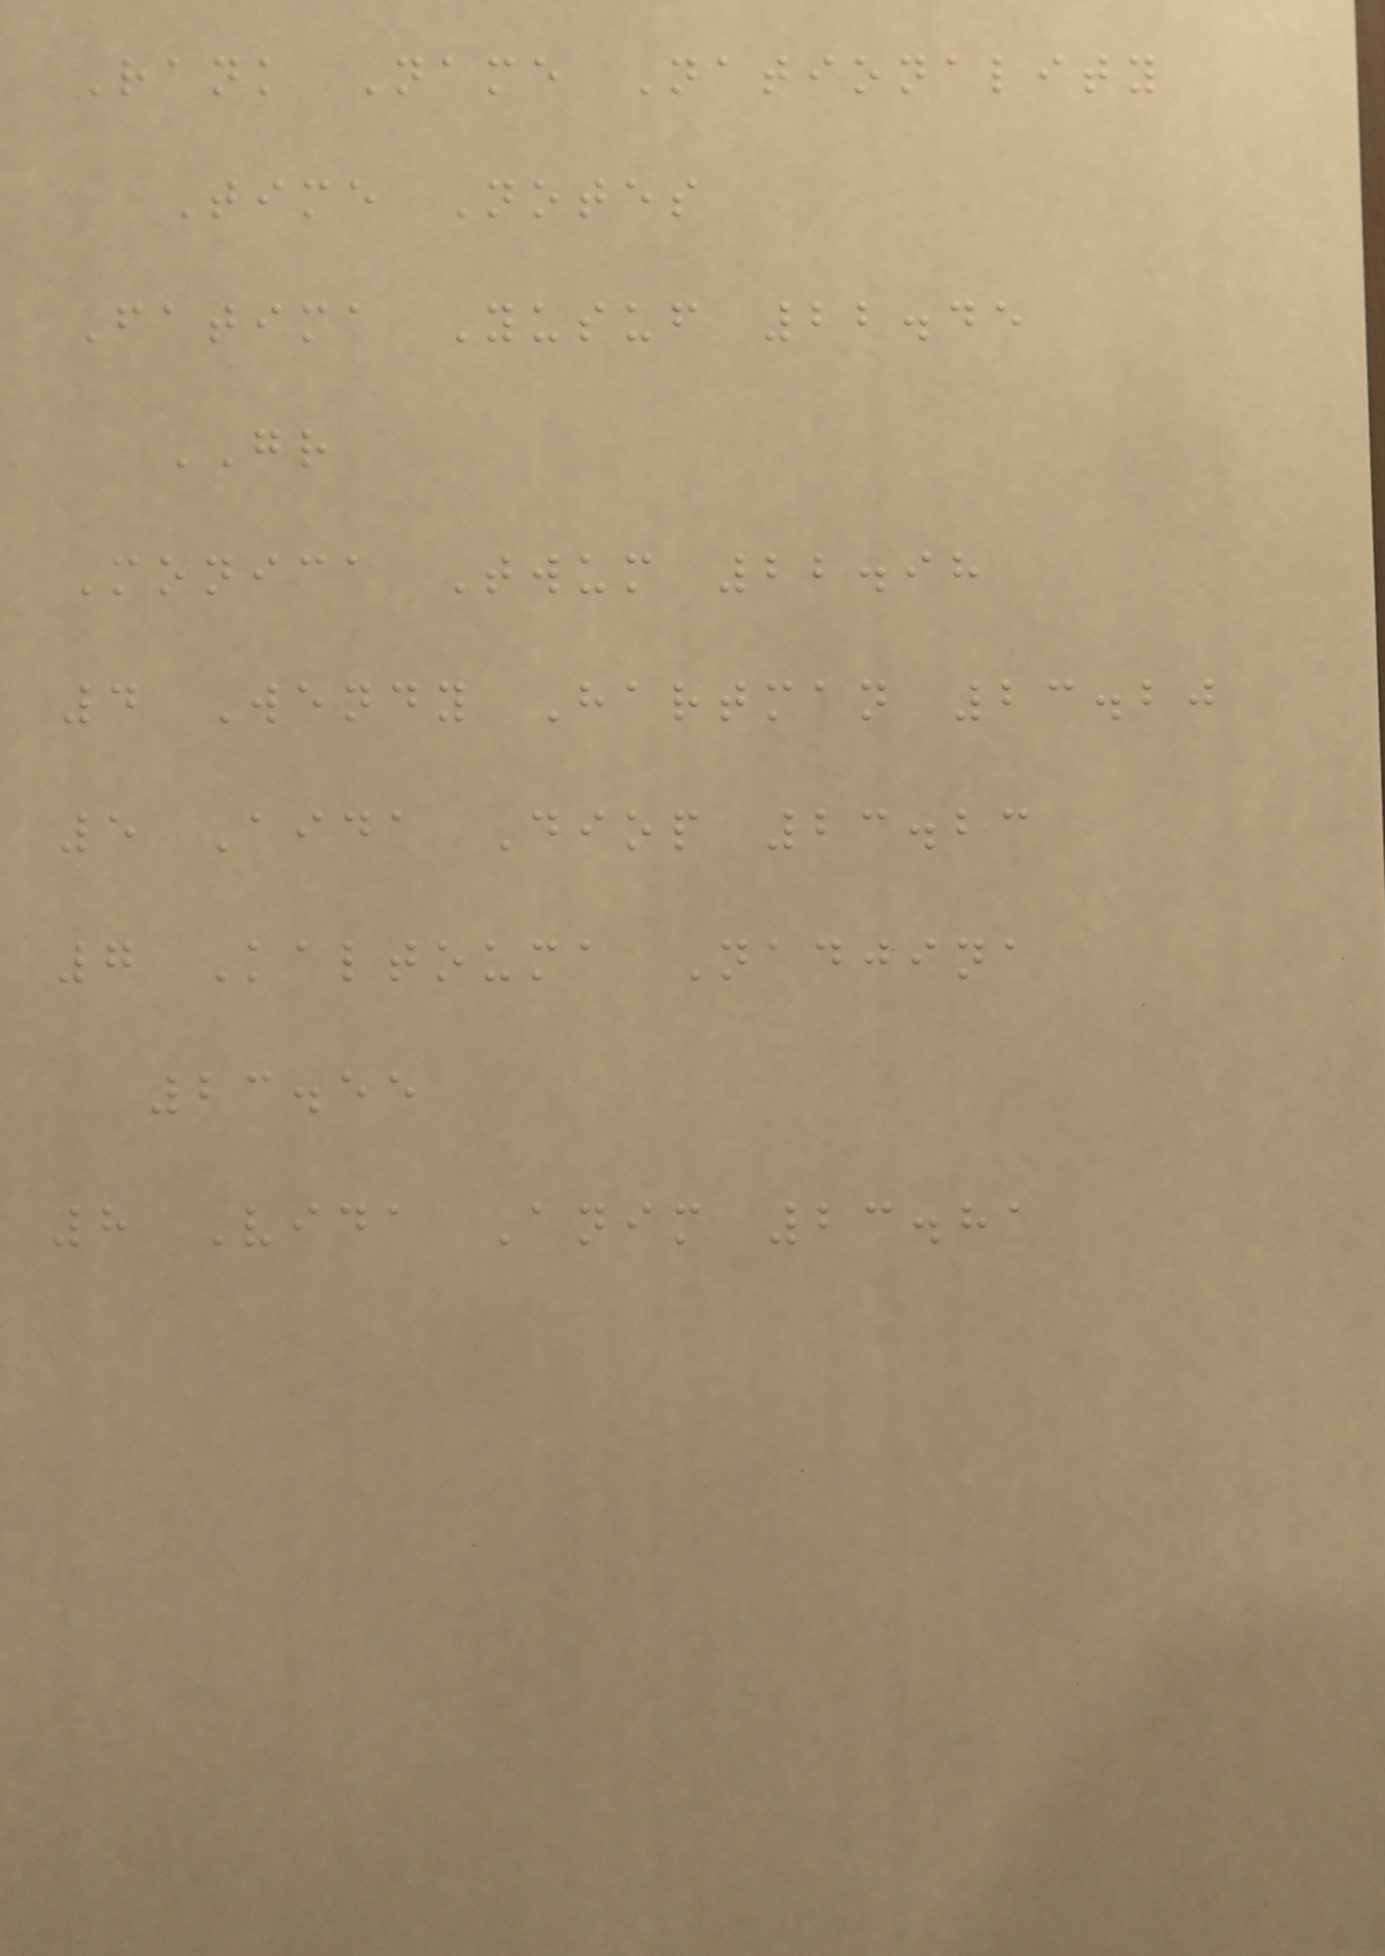Rank Name Nationality
Time Notes
Fatima Yusuf 22.45
GR
Monica Twum 22.98
4 Wendy Hartman 23.20
5 Aida Diop 23.23
7 Kaltouma Nadjina
23.55
8 Vida Anim 23.81
